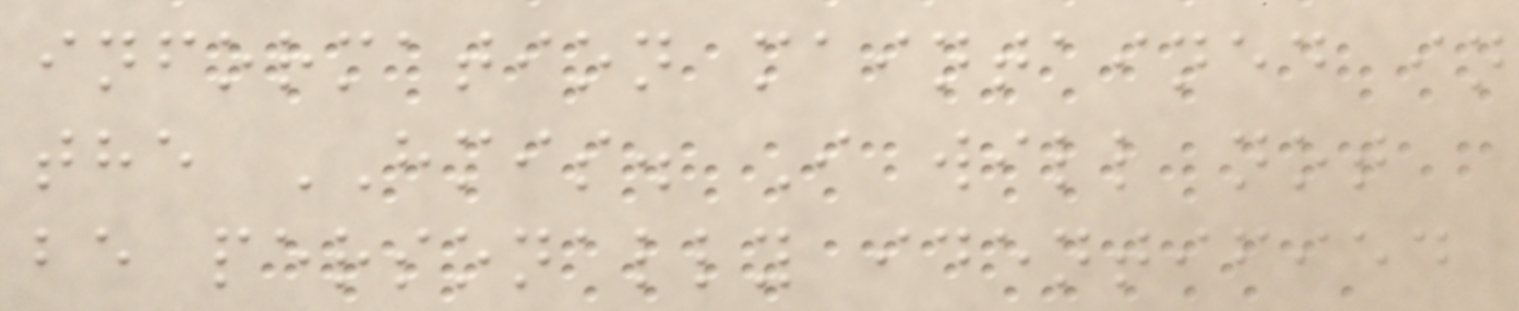information maintained in
the HMIS. I will not
be personally identified
